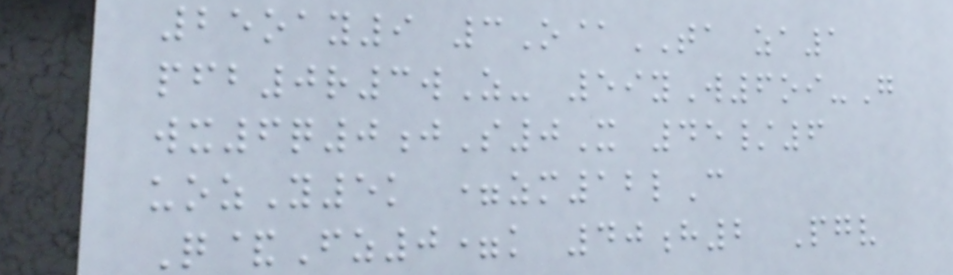25oay9 3O@TA za1
pfb0r3wZ- 59yW6oi-G
wx6q0jS0X 45/6
uozY5k =zm12lC
Q&Fz0=k 40h2 Pgv
